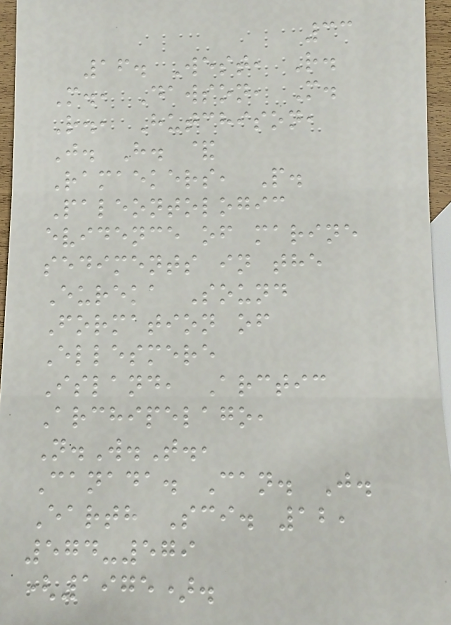33
16. West, R.
M., Dawson, M.
R., Hutchison,
J. H. &
Ramaekers, P.
Paleontologic
evidence of marine
sediments in the
Eureka Sound
Formation of
Ellesmere
Island, Arctic
Archipelago,
N.W.T.,
Canada. Can. J.
Earth Sci. 12,
574-579
(1975).
